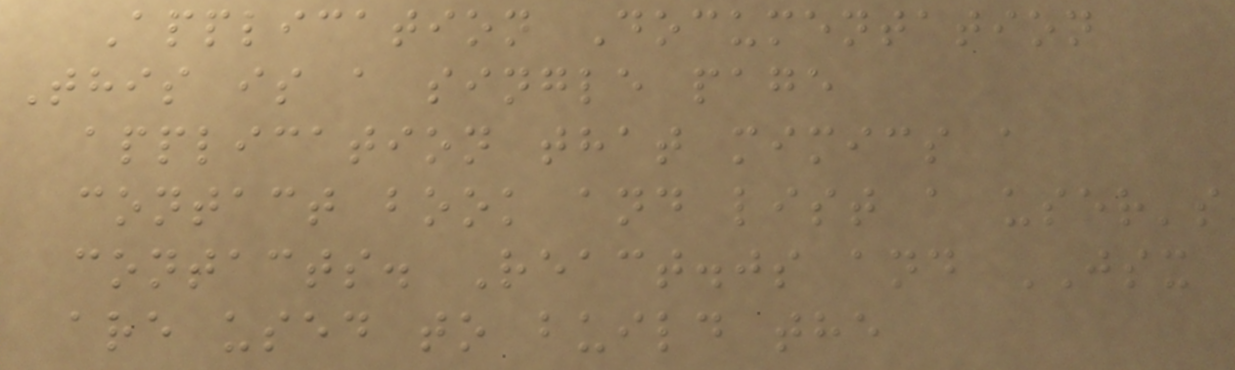Application Documentation
This is a single page
application that mimics a
contact book and list a user's
contacts. React.js and JSX
are used to build the
